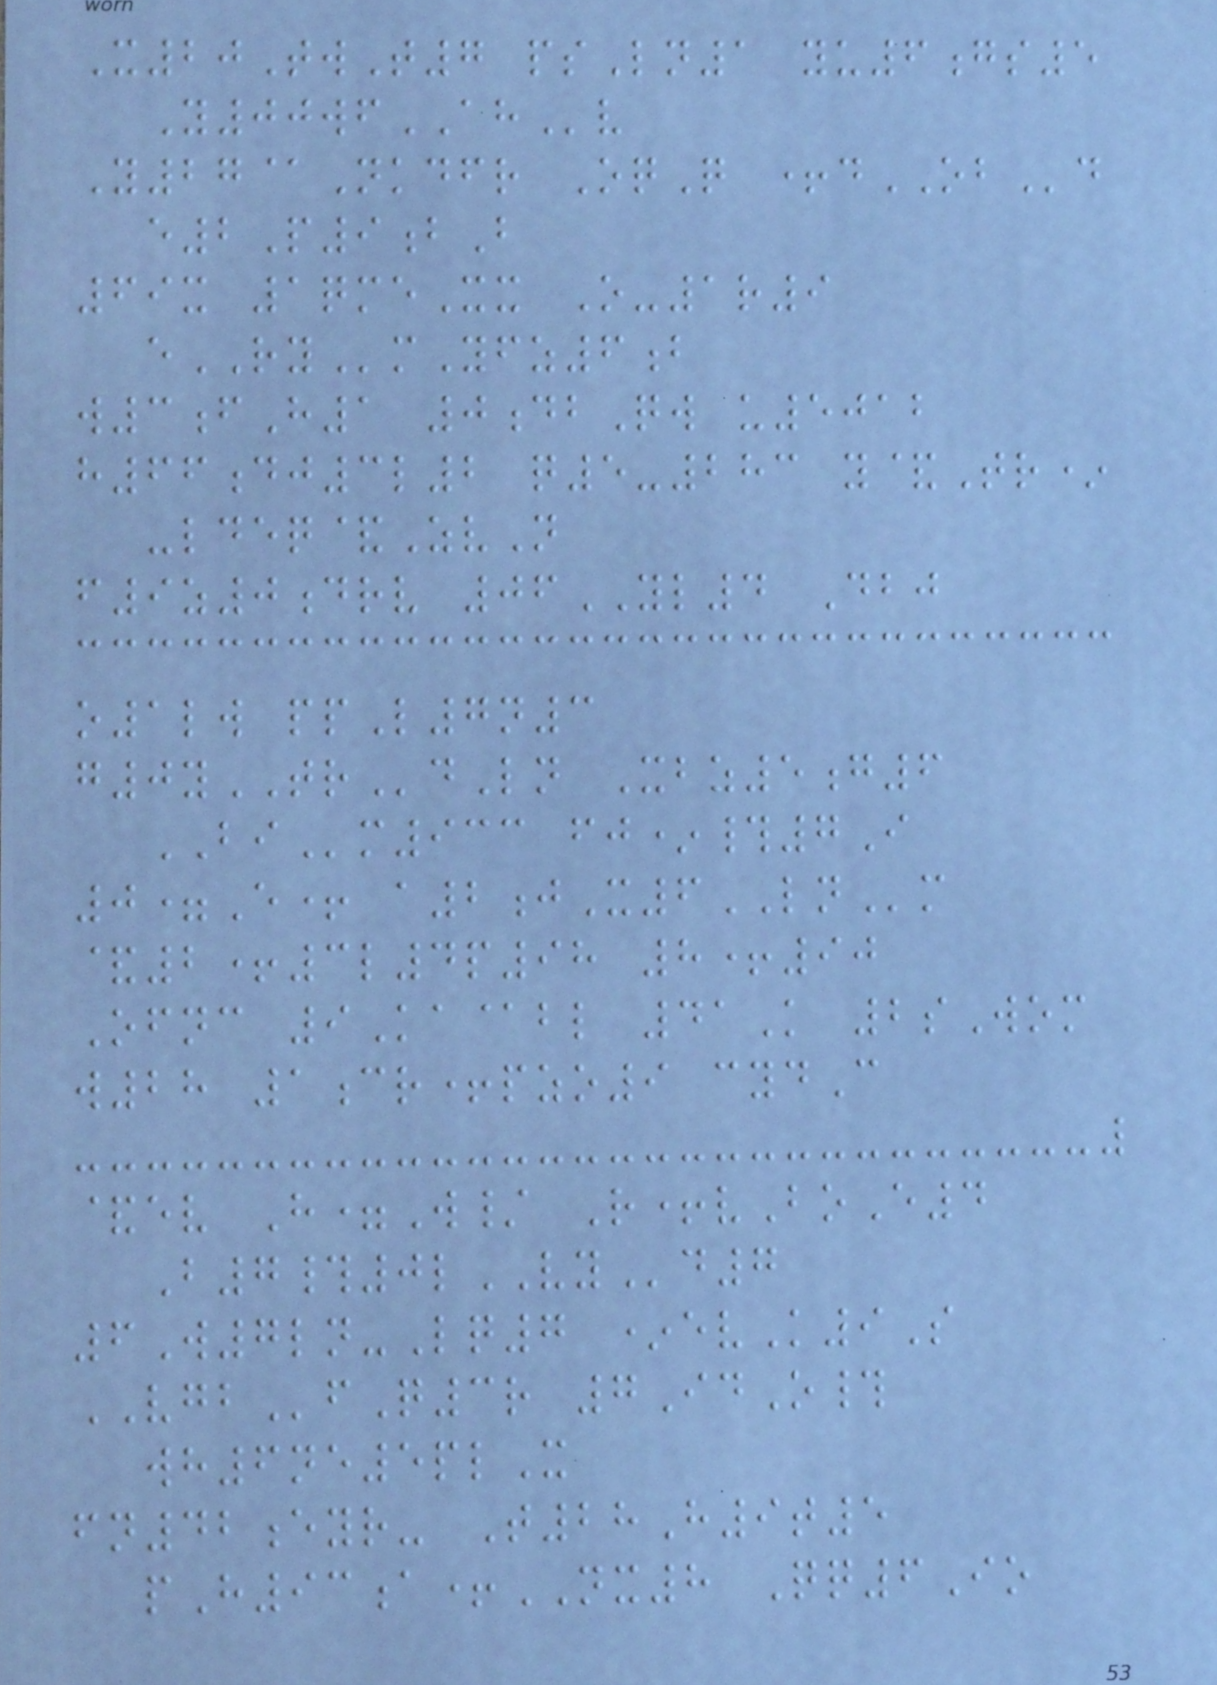X20TwT7 psLn1 yu6gs5
Y00wfAHv
Y27@Nkdfr OqQ +dOBd
e2P9bB
69x 1qmeXx O-1r9
eRYmYfz6b
w3fH1 0dbQw u5012
h66dj3l2 q5-283 y&Tr*
-ldeq&ZvN
f9z0drv 06YL4 Dbj
o1lw ppL7n3
g0yTRdLn Xbz5g6
BIm933 fj*#7I
0=E+ a2jX6LNm
&2+3l4p98 8+90
Ofnc 9Ka@bl 41K 2sWom
w28 1cr+pzo9 cydC
&ev H=W/ R+vBoE4
B7#0lVYd7
6W7ln-Lq7 *evK9S
VGBfQ3r 7IdO#
wh6ne5plX
fn42eyr- T28H9t5
pH93a+NX8 Qq6Io
